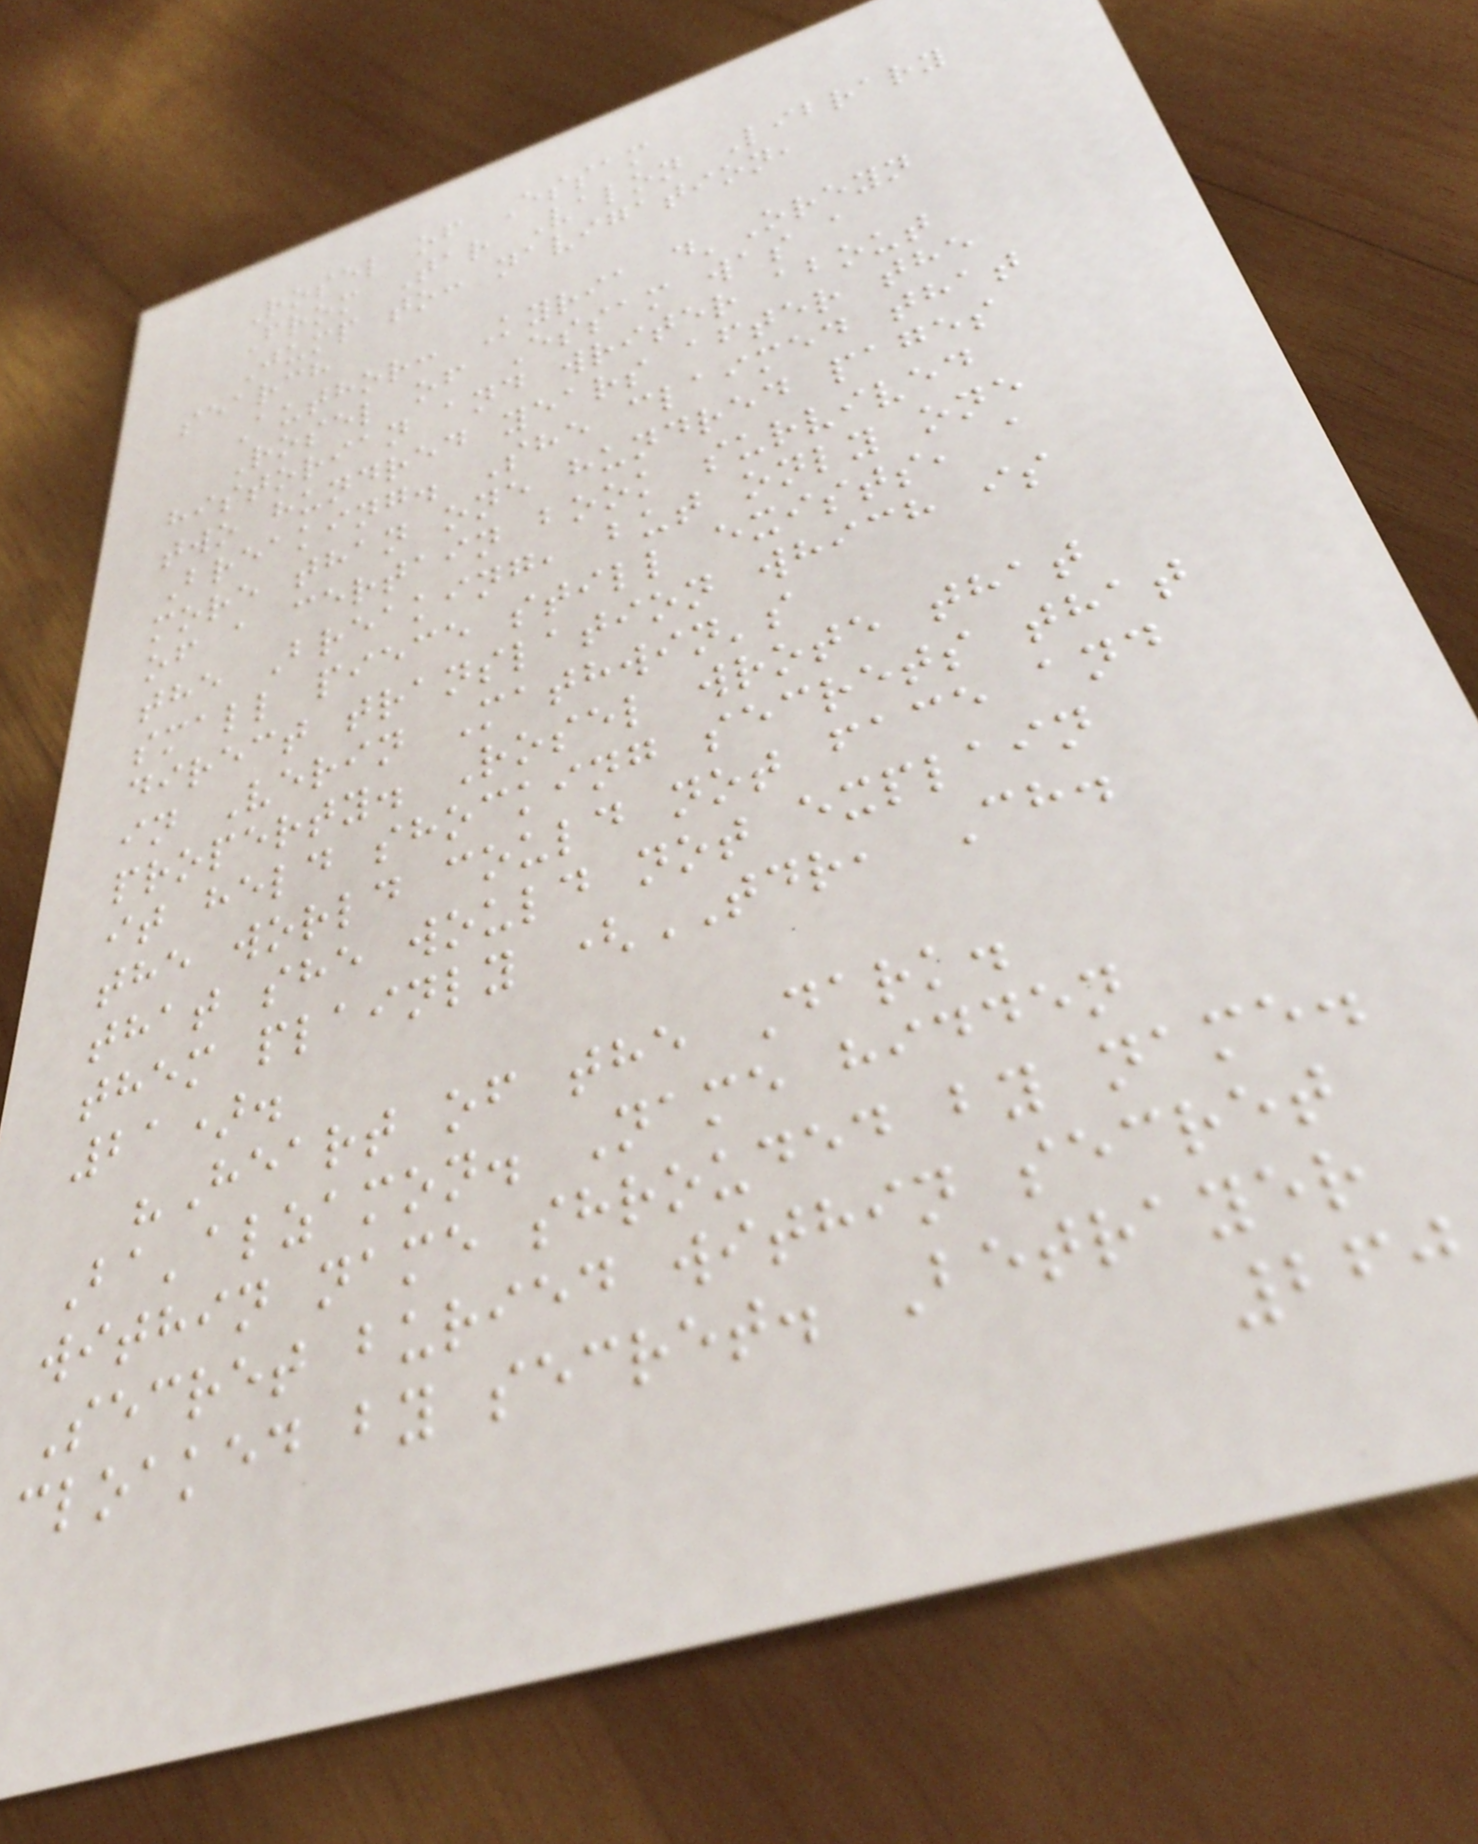Rosel of Essam
From Tar Valon Library
Jump to: navigation,
search
Author: Kyria d'Oreyn
Rosel of Essam was a
historian and writer about
two hundred years after the
Breaking. She claimed that
more than one hundred pages
of a certain book survived
the Breaking, but only one
small piece still exists, a
direct translation which is
in Verin Mathwin's
property. Rosel wrote that
it held shocking secrets that
the world could not face and
that she would not explain
them plainly (TDR, Ch.
21).
"Heart of the Dark.
Ba'alzamon. Name hidden
within name shrouded by name.
Secret buried within secret
cloaked by secret. Betrayer
260
